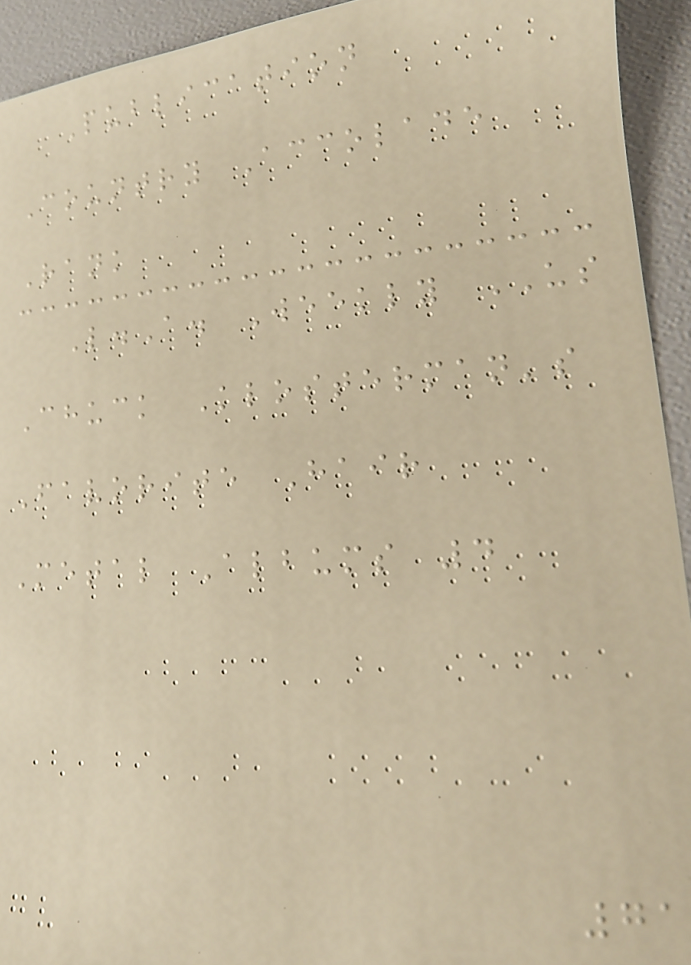Publication
Country Accolade
Rank
L.A. Weekly US
Chuck Klosterman's
Favorite Hair
Metal Albums 4
71
